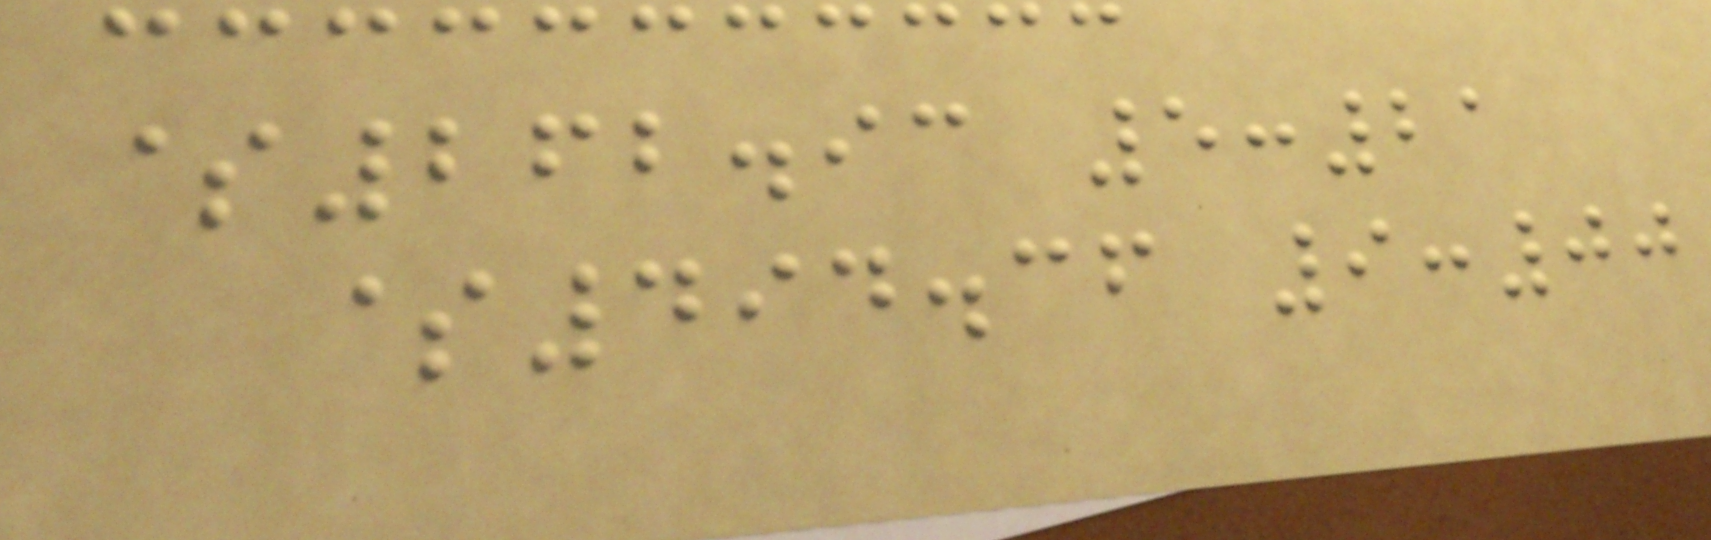$262.93 5:21
$494.36 9:00
